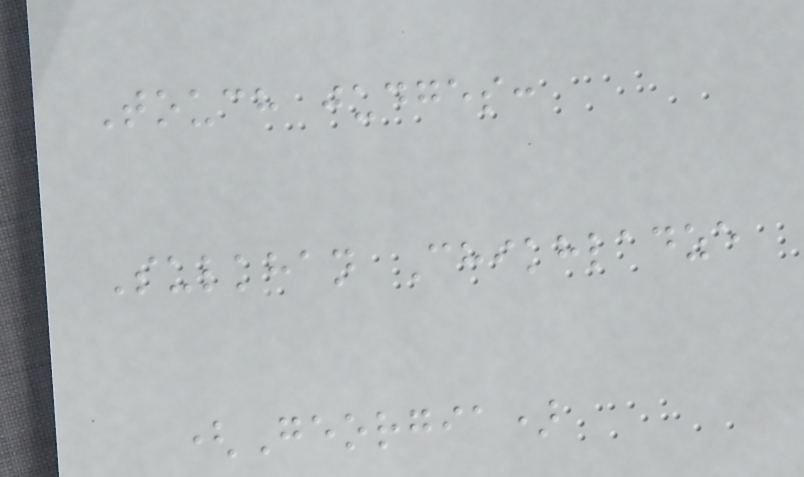Touch judges:
Sulkhan Chikhladze
(Georgia)
